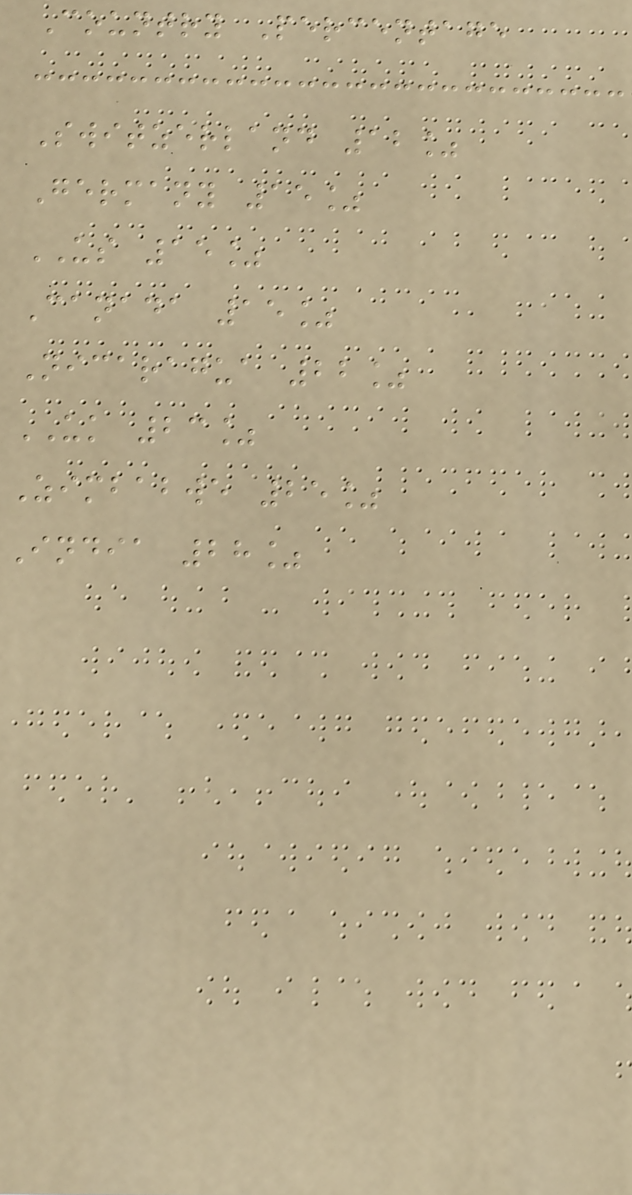Country Percentage
Switzerland 12%
Germany 15%
US 15%
Canada 15%
Nicaragua 22%
UK 23%
Zimbabwe 25%
India 28%
